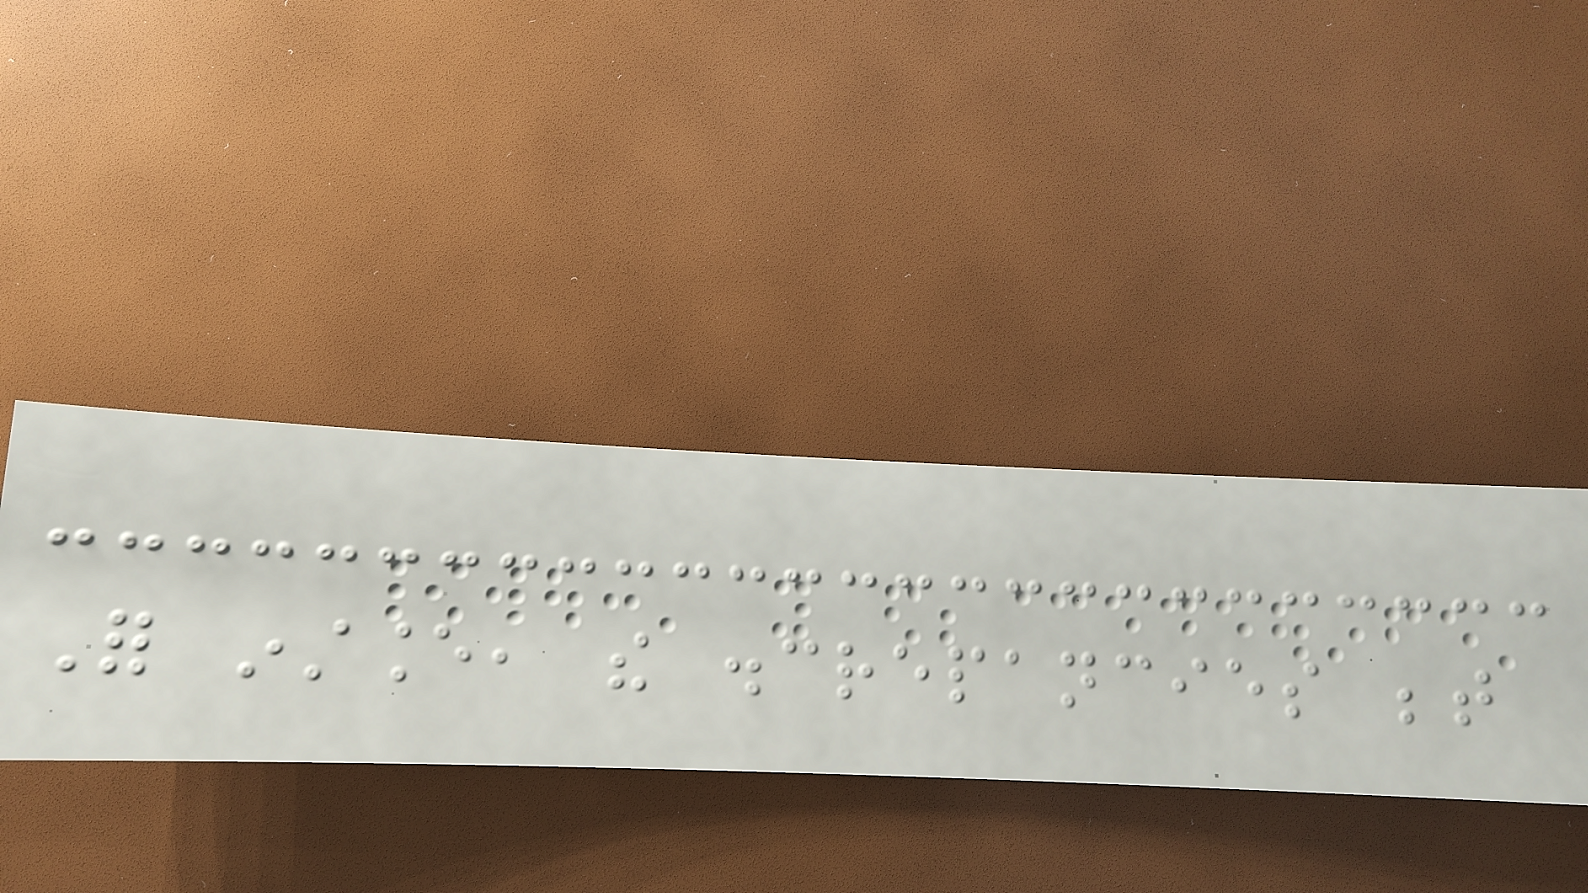For instance, the discrepancies between
